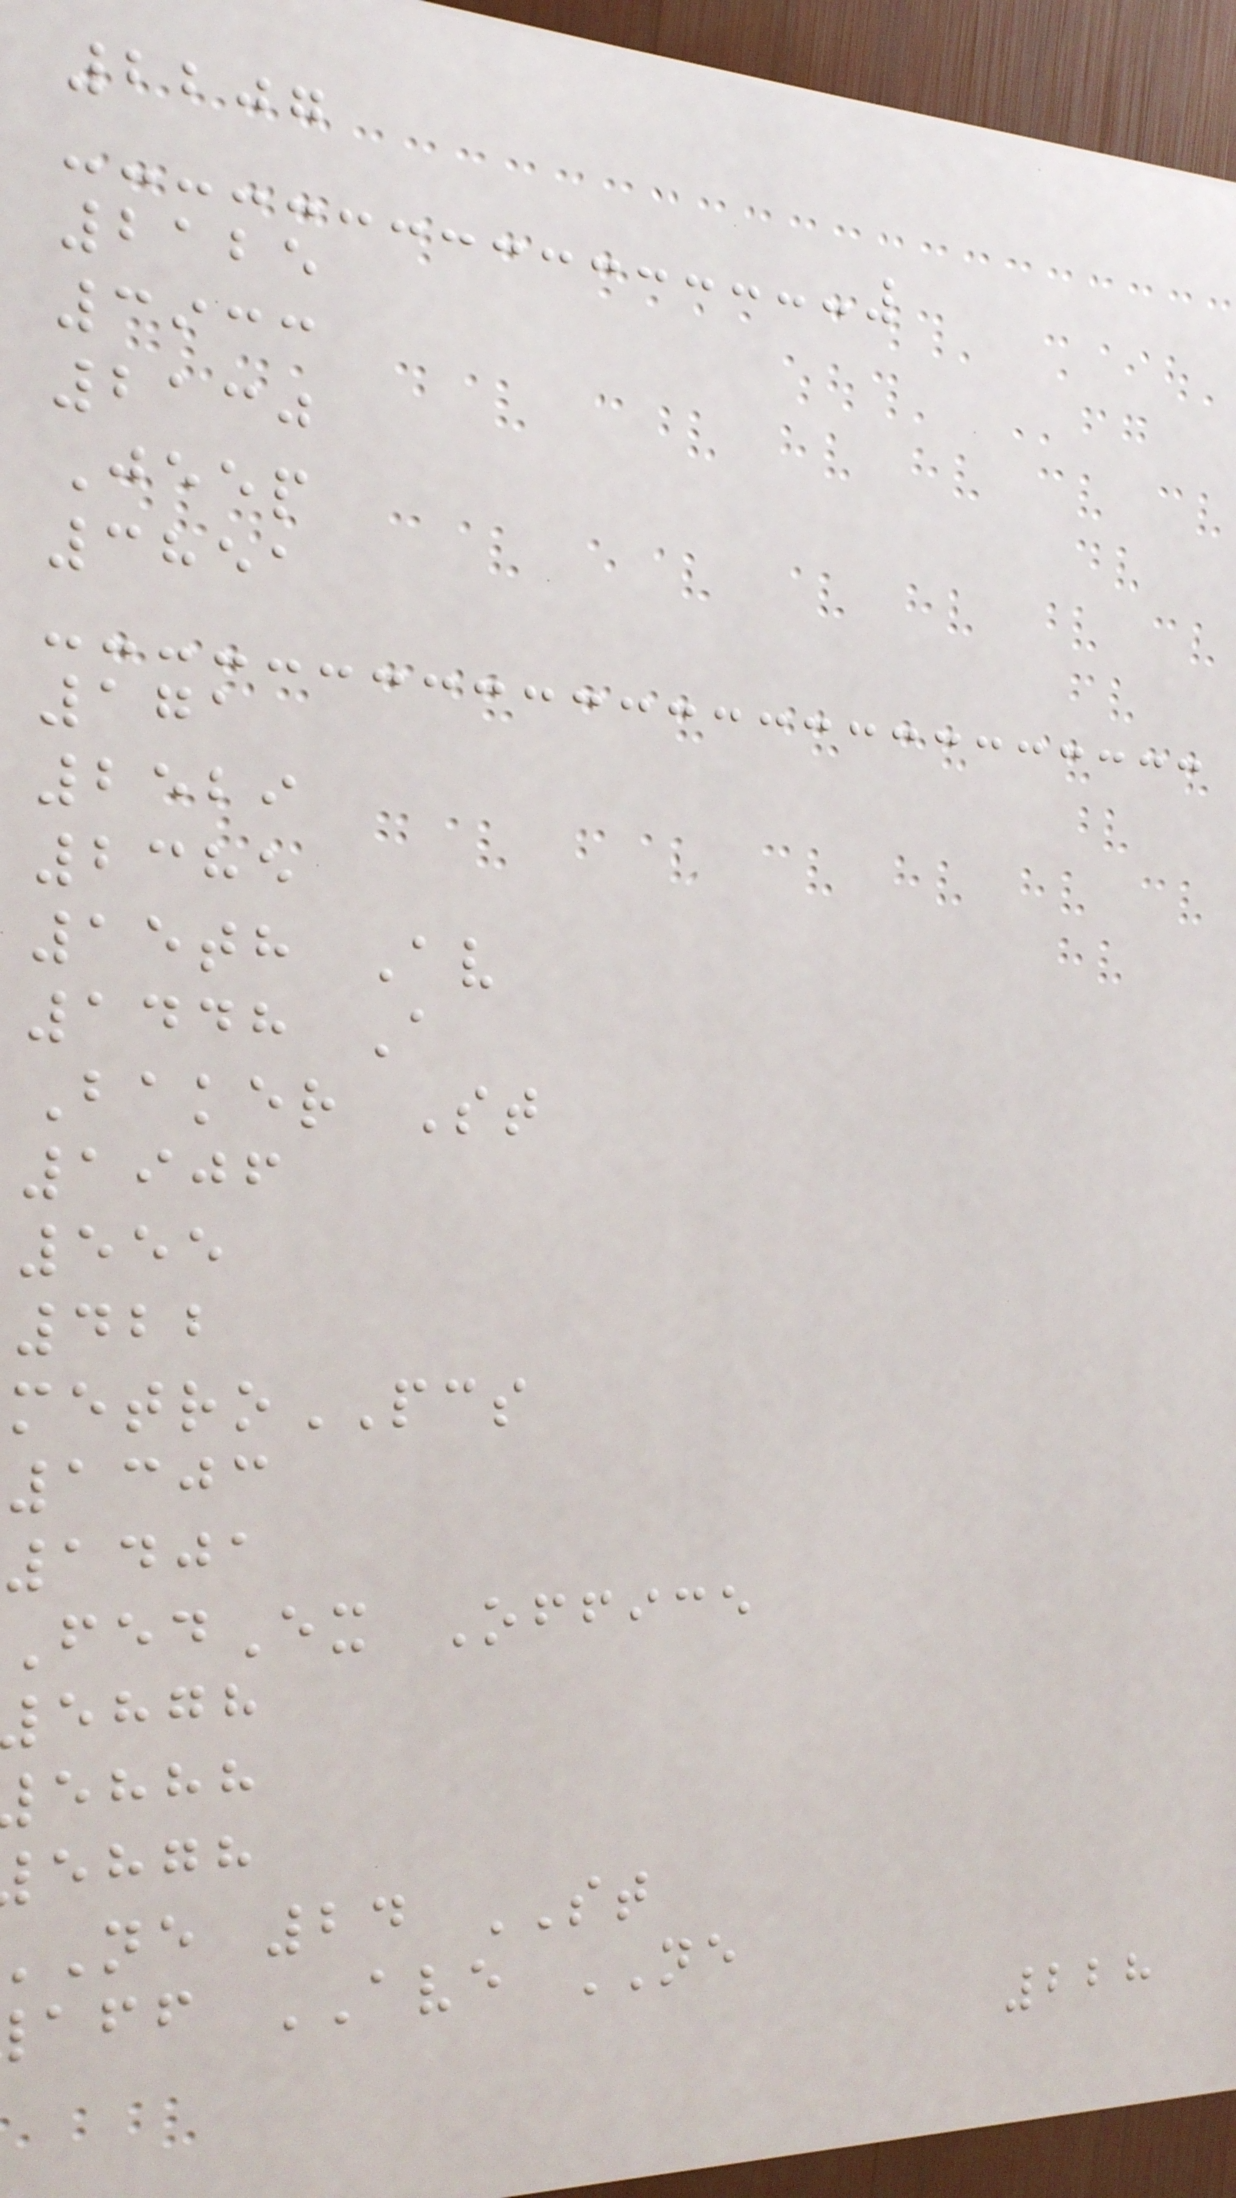2207
2125
3933
2130
Jeep
3851
171
2529
2385
15th Av
1448 A
Baker St
1906
555
422
metroPCS
1303
1401
FedEx Office
ehgh
ehhh
ehgh
ne 24 ST
aff AVE NE
228
